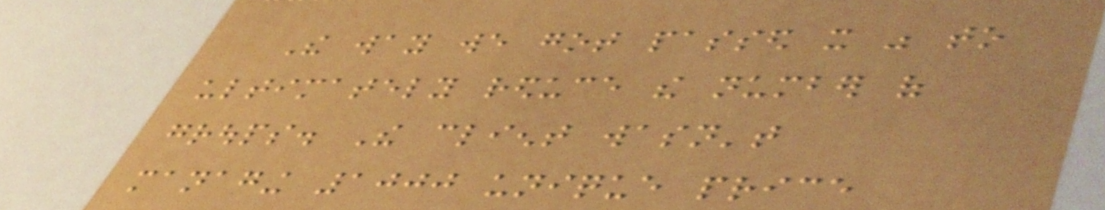The way we got passed it was to
ultimately reduce the number of
groups. The client wasn't
managing 1000 unique price
